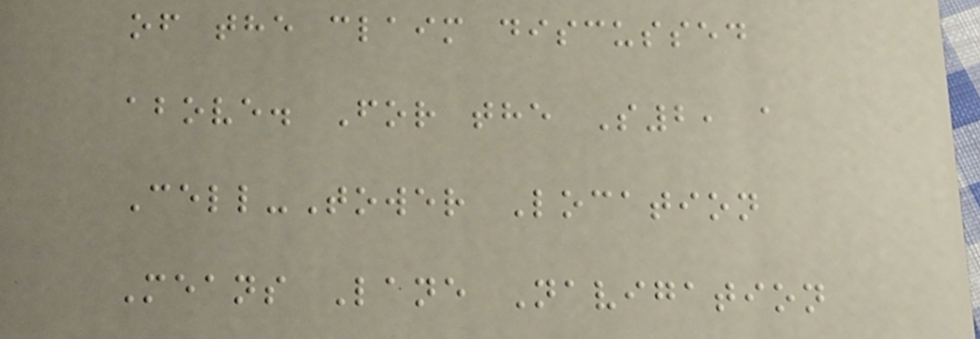of the claim discussed
above. For the S2, a
Cell-Tower Location
Means Lane Navigation
